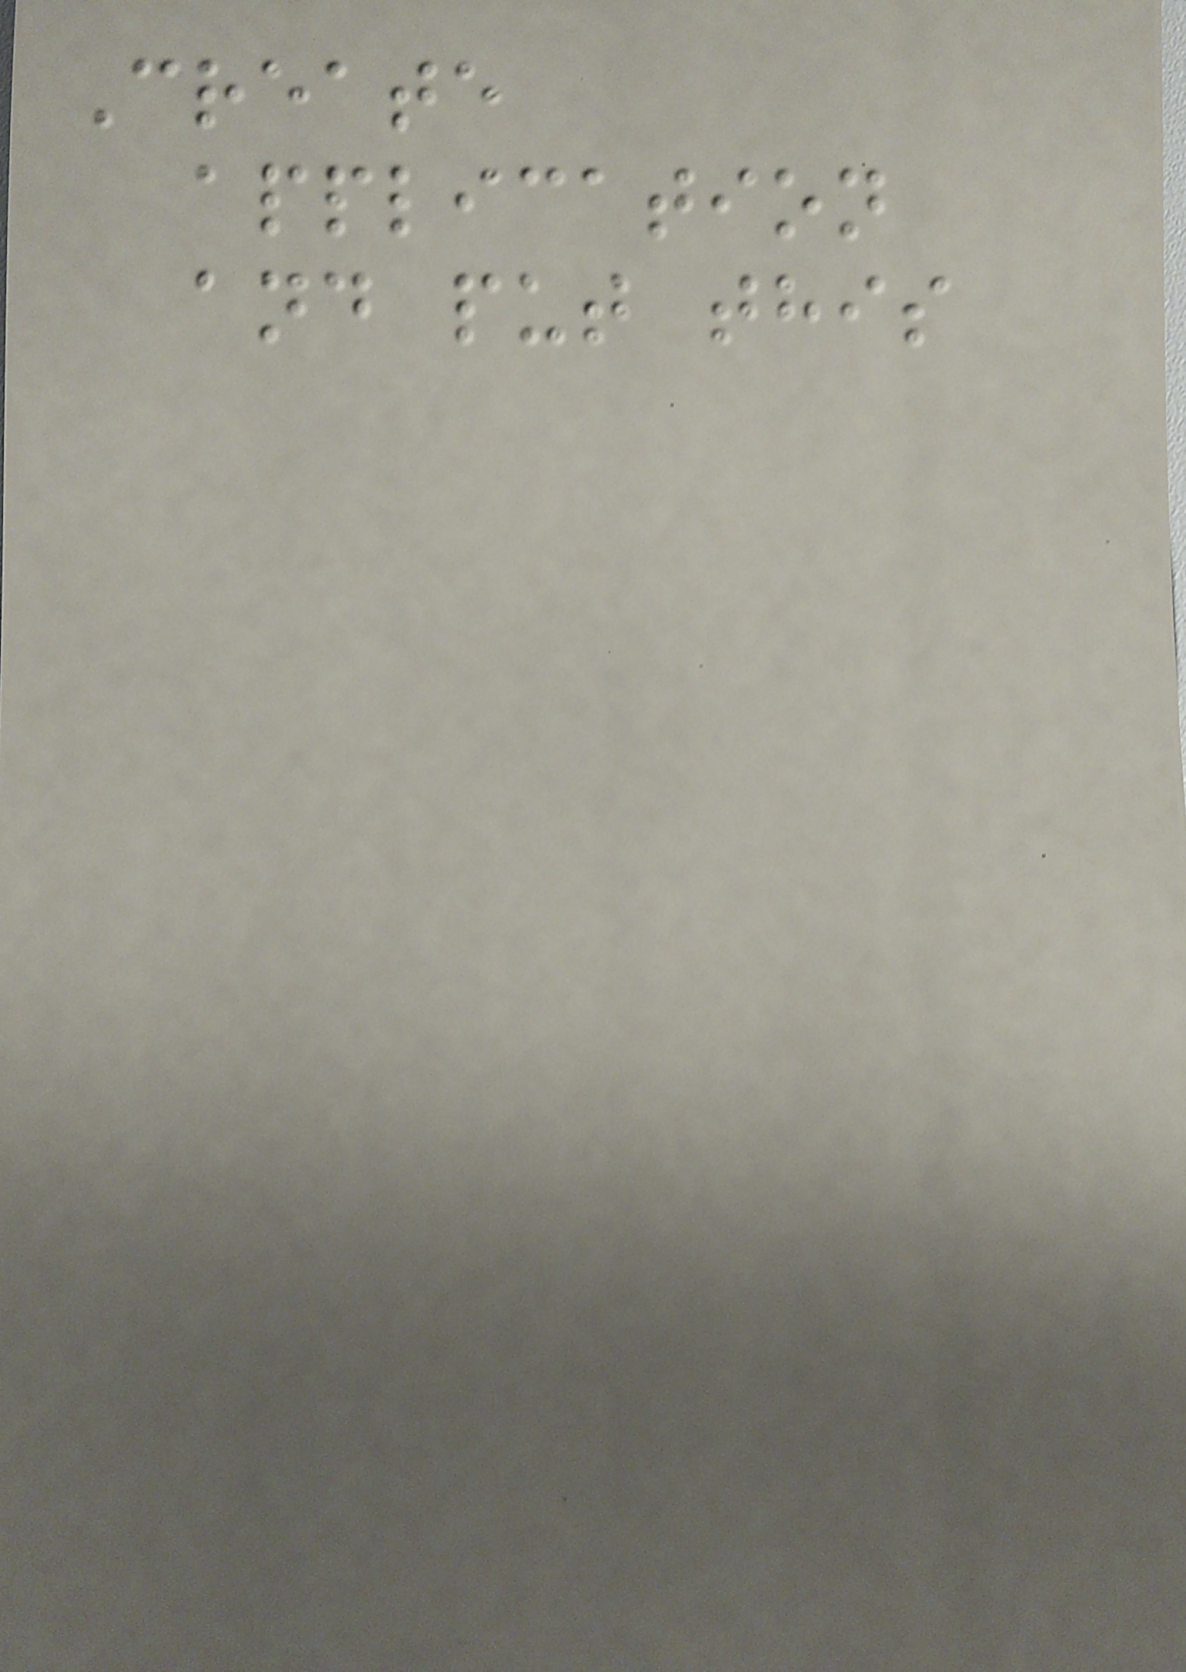Create
application
and put this
